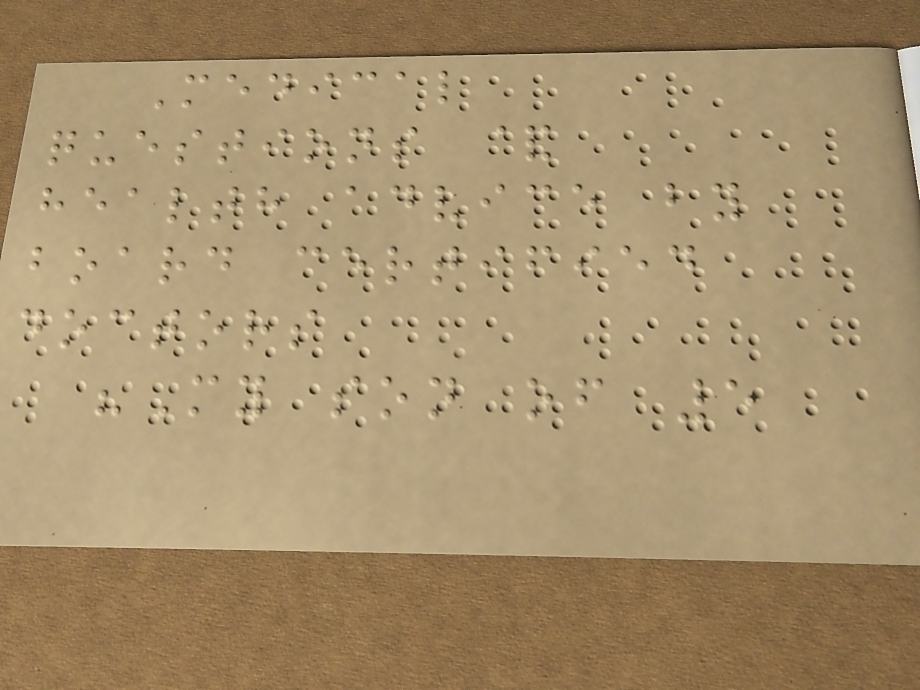Medical
questions &
health advice by
board certified
doctors
"My son of 5
